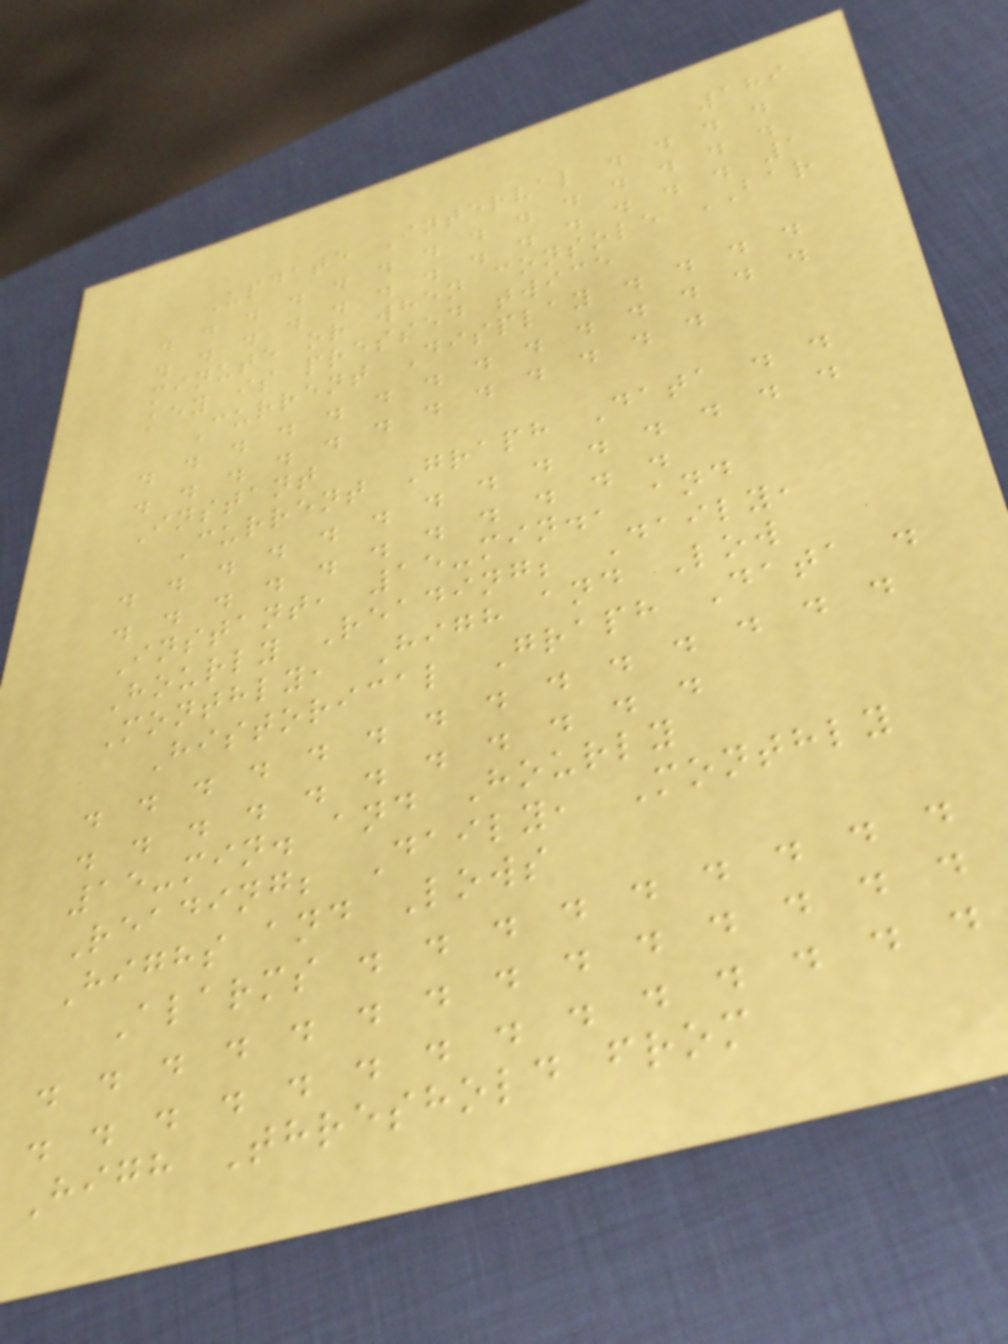189
Update Interval . . . .
. . . . . . . . . . . . . .
. . . . . . . . . . . . . 1
minute or when console BAR
key is pressed twice
Current Display . . . .
. . . . . . . . . . . . . .
. . . . . . . . . . . .
Instant
Current Graph Data . .
. . . . . . . . . . . . . .
. . . . . . . . . . .
Instant, 15-min., and
Hourly Reading; Daily,
Monthly, High and Low
Historical Graph Data .
. . . . . . . . . . . . . .
. . . . . . . . . . .
15-min. and Hourly
Reading; Daily, Monthly
Highs and Lows
Alarms . . . . . . . . .
. . . . . . . . . . . . . .
. . . . . . . . . . . . . .
High Threshold from
